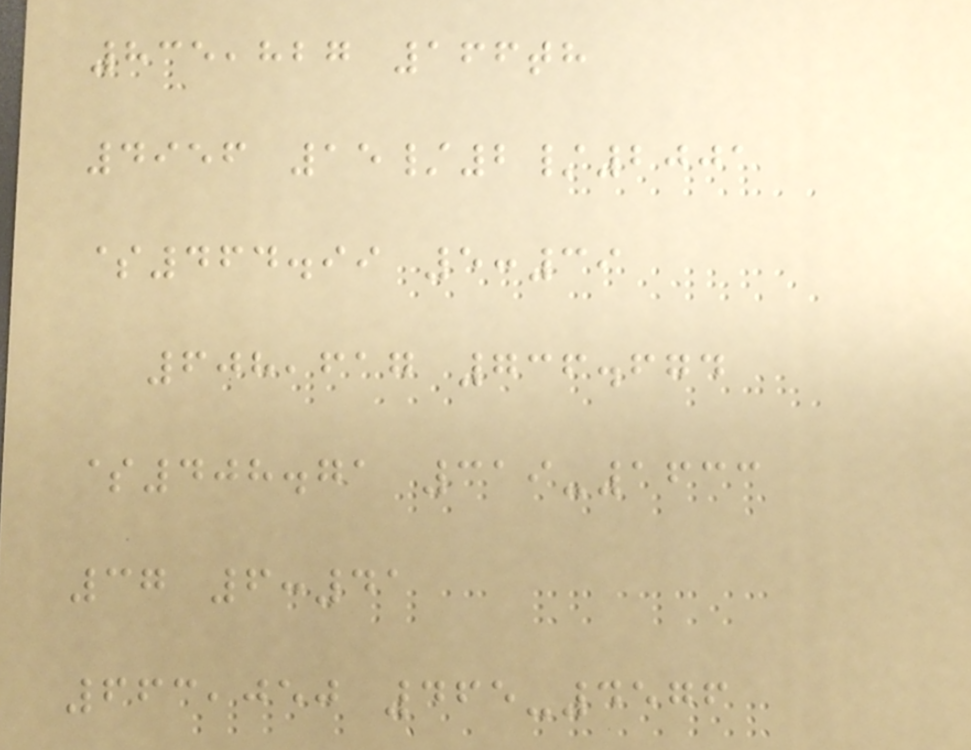835,827 166th
4956 15/2/2001
$464.99 5:39
608,617 736.674
$408.71 319-1633
37 6:41
663,050 465-4576
